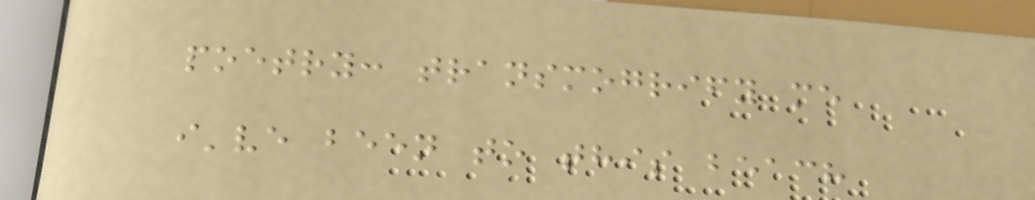poetry: transmogrify me
i've been to this beach
